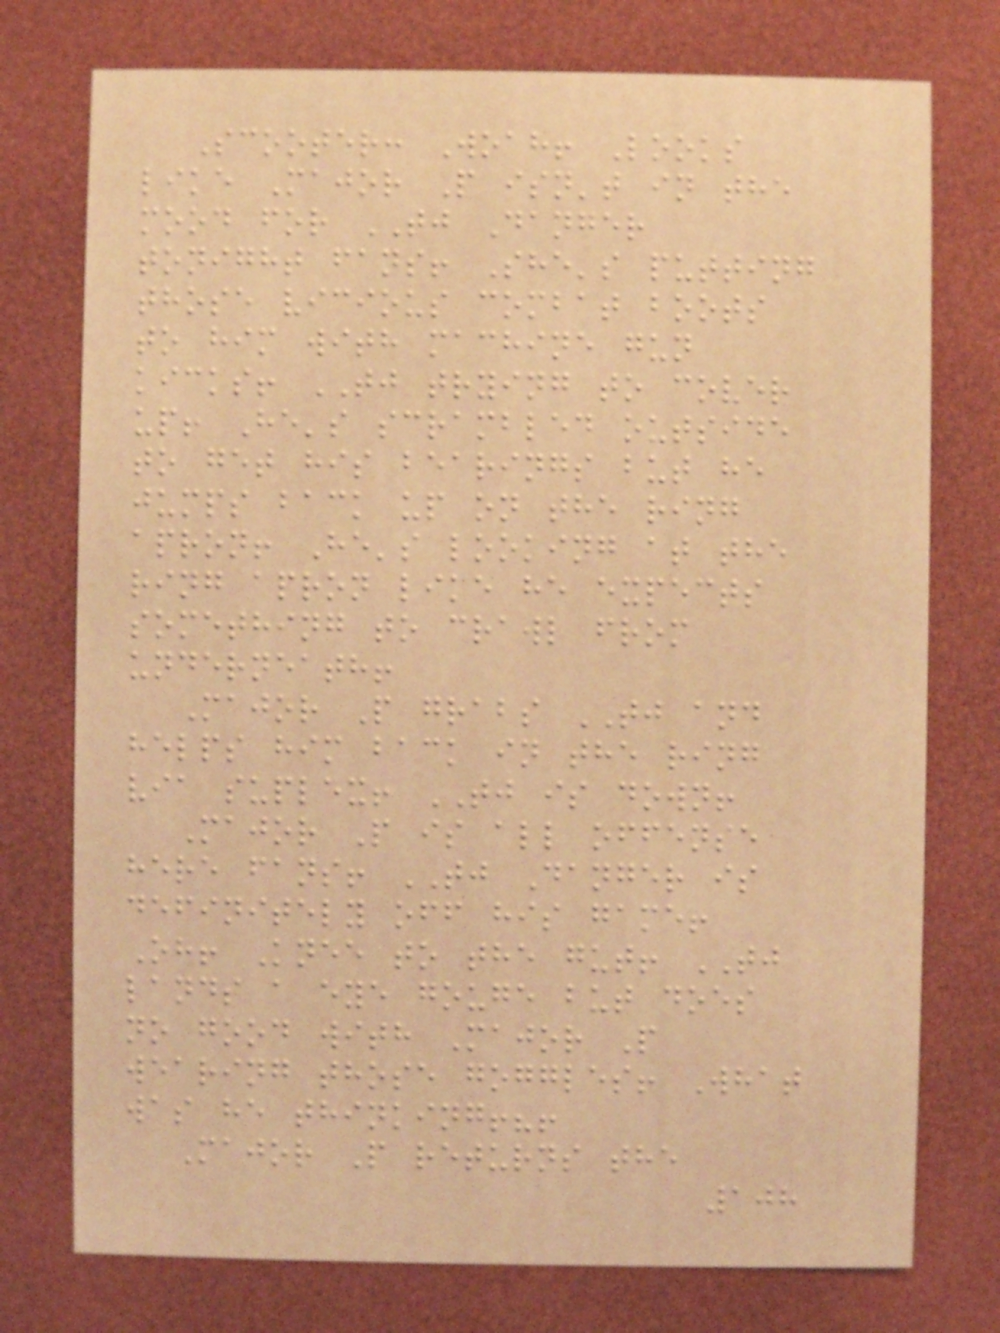Scooter: Woah! Looks
like Major P isn't in the
mood for TJ Danger
tonight fans! She's putting
those vicious combat boots
to him with machine gun
kicks! TJ trying to cover
up! He's scrambled outside
to get his bearings but he
jumps back up on the ring
apron! He's looking at the
ring apron like he expects
something to crawl from
underneath!
Major P grabs TJ and
helps him back in the ring
via suplex! TJ is down!
Major P is all offense
here fans! TJ Danger is
definitely off his game!
Oh! Knee to the gut! TJ
lands a eye gouge but does
no good with Major P
wearing those goggles! What
was he thinking!?!
Major P returns the
108
